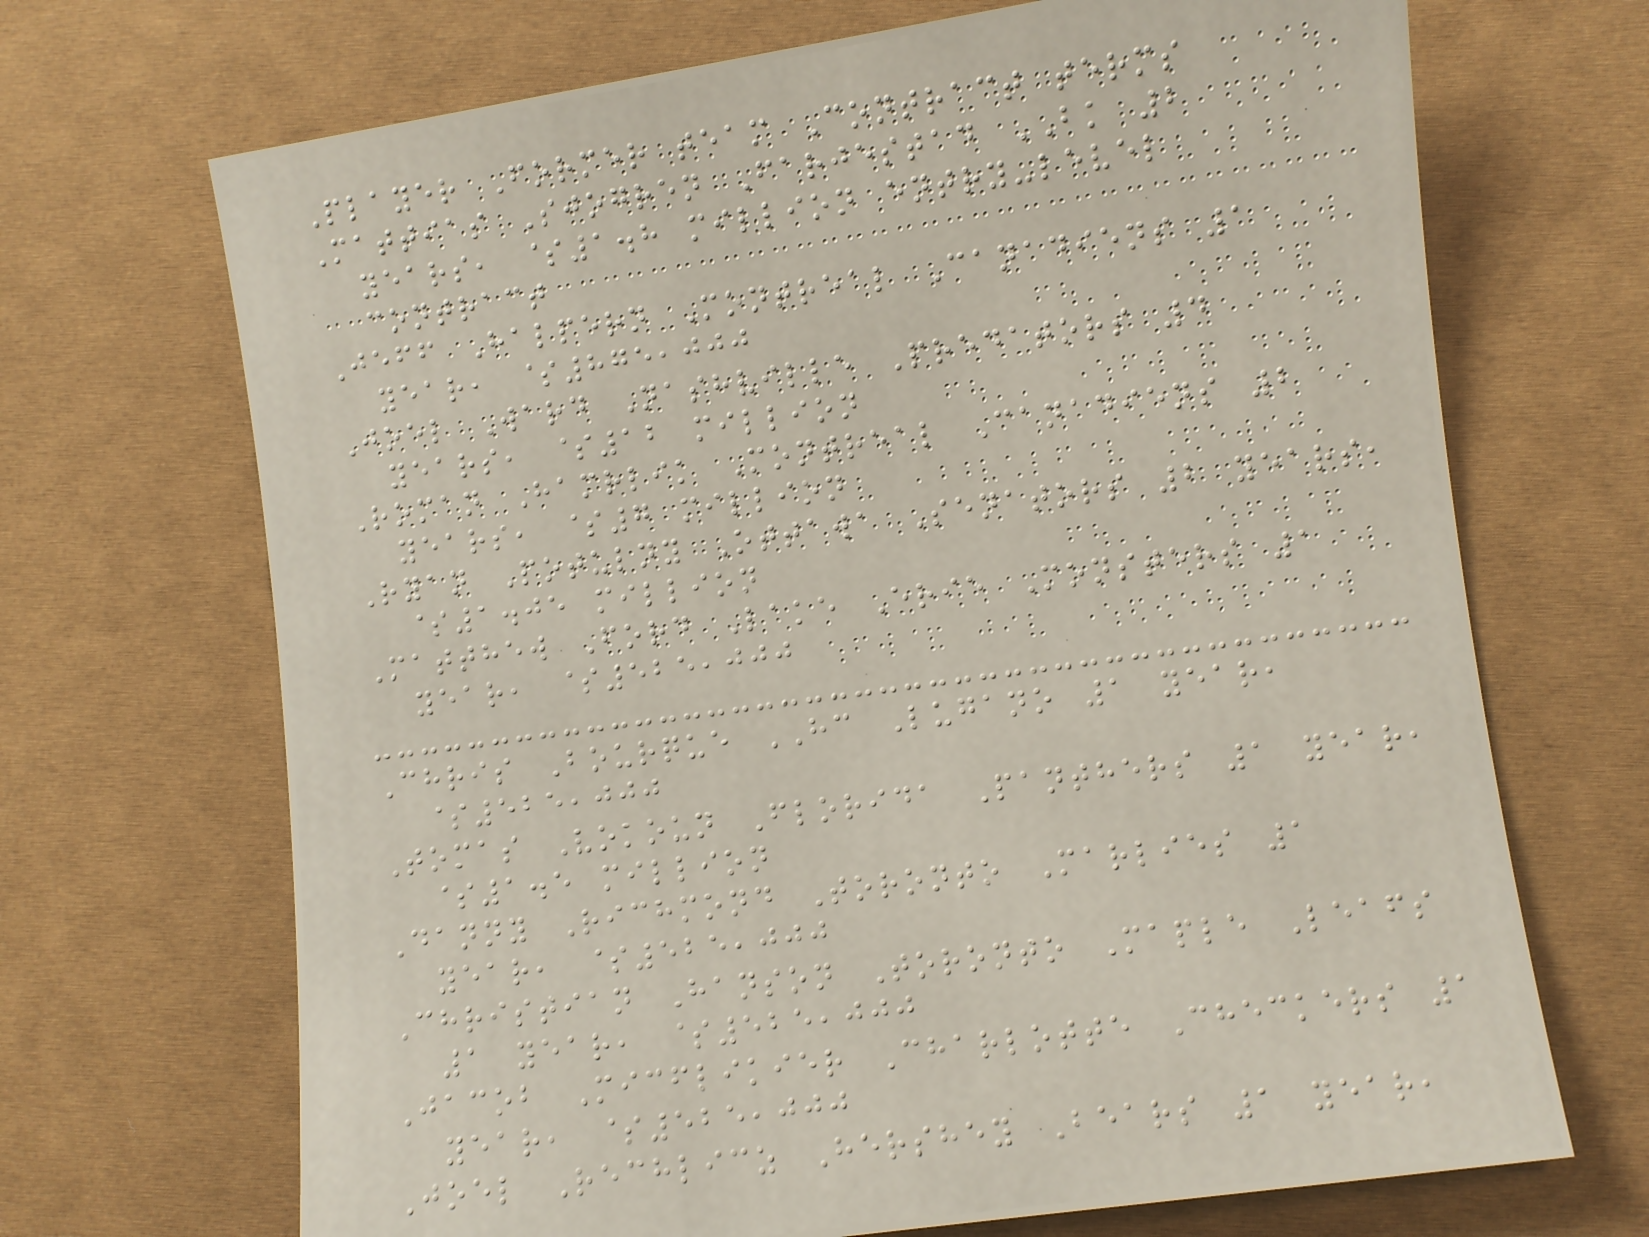Player Former team Contract terms
Mattias Sjogren Farjestad BK 2
years, $1.8 million entry-level
contract
Jeff Halpern Montreal Canadiens 1
year, $875,000
Joel Ward Nashville Predators 4
years, $12 million
Roman Hamrlik Montreal Canadiens 2
years, $7 million
Ryan Potulny Ottawa Senators 2 years,
$1.05 million
Matthew Ford Lake Erie Monsters 1
year, $525,000
Chris Bourque HC Lugano 1 year,
$525,000
Tomas Vokoun Florida Panthers 1 year,
$1.5 million
Danny Richmond Toronto Marlies 1
year, $525,000
Christian Hanson Toronto Maple Leafs
1 year, $525,000
Jacob Micflikier Charlotte Checkers 1
year, $525,000
Joel Rechlicz Hershey Bears 1 year,
